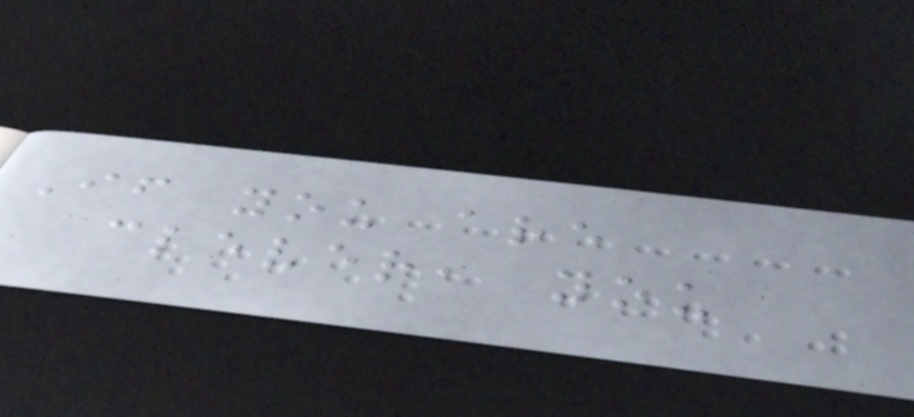If you are
clever, you
